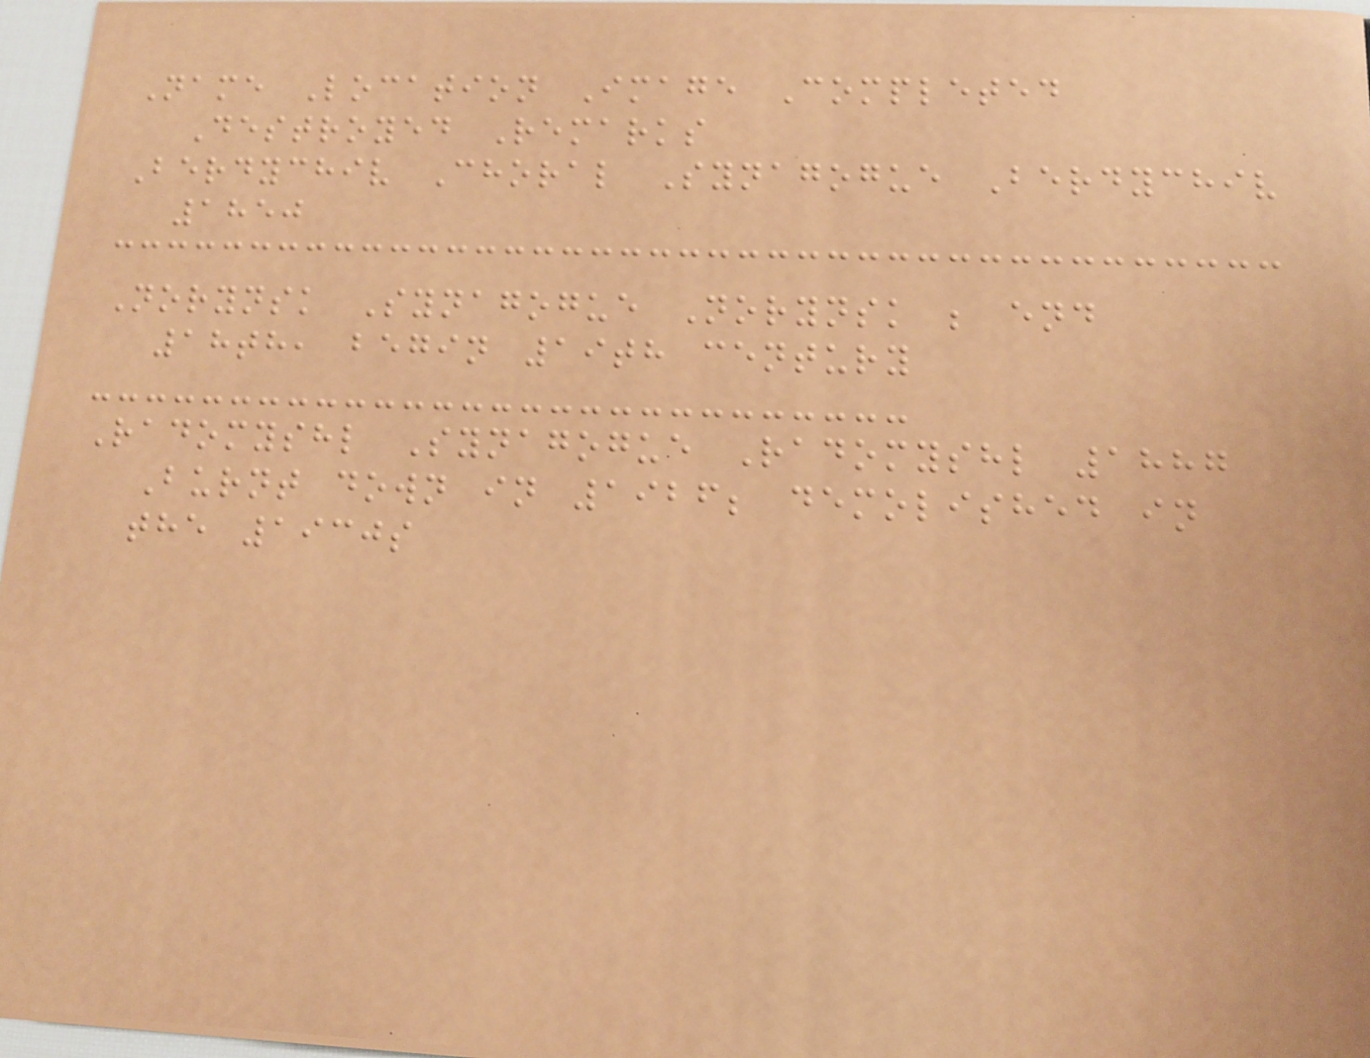Name Location Image Completed
Destroyed Remarks
Berdychiv Choral Synagogue Berdychiv
1850
Norynsk Synagogue Norynsk ; end
18th, begin 19th century
Radomyshl Synagogue Radomyshl 1887
Burnt down in 1926; demolished in
the 1930s
